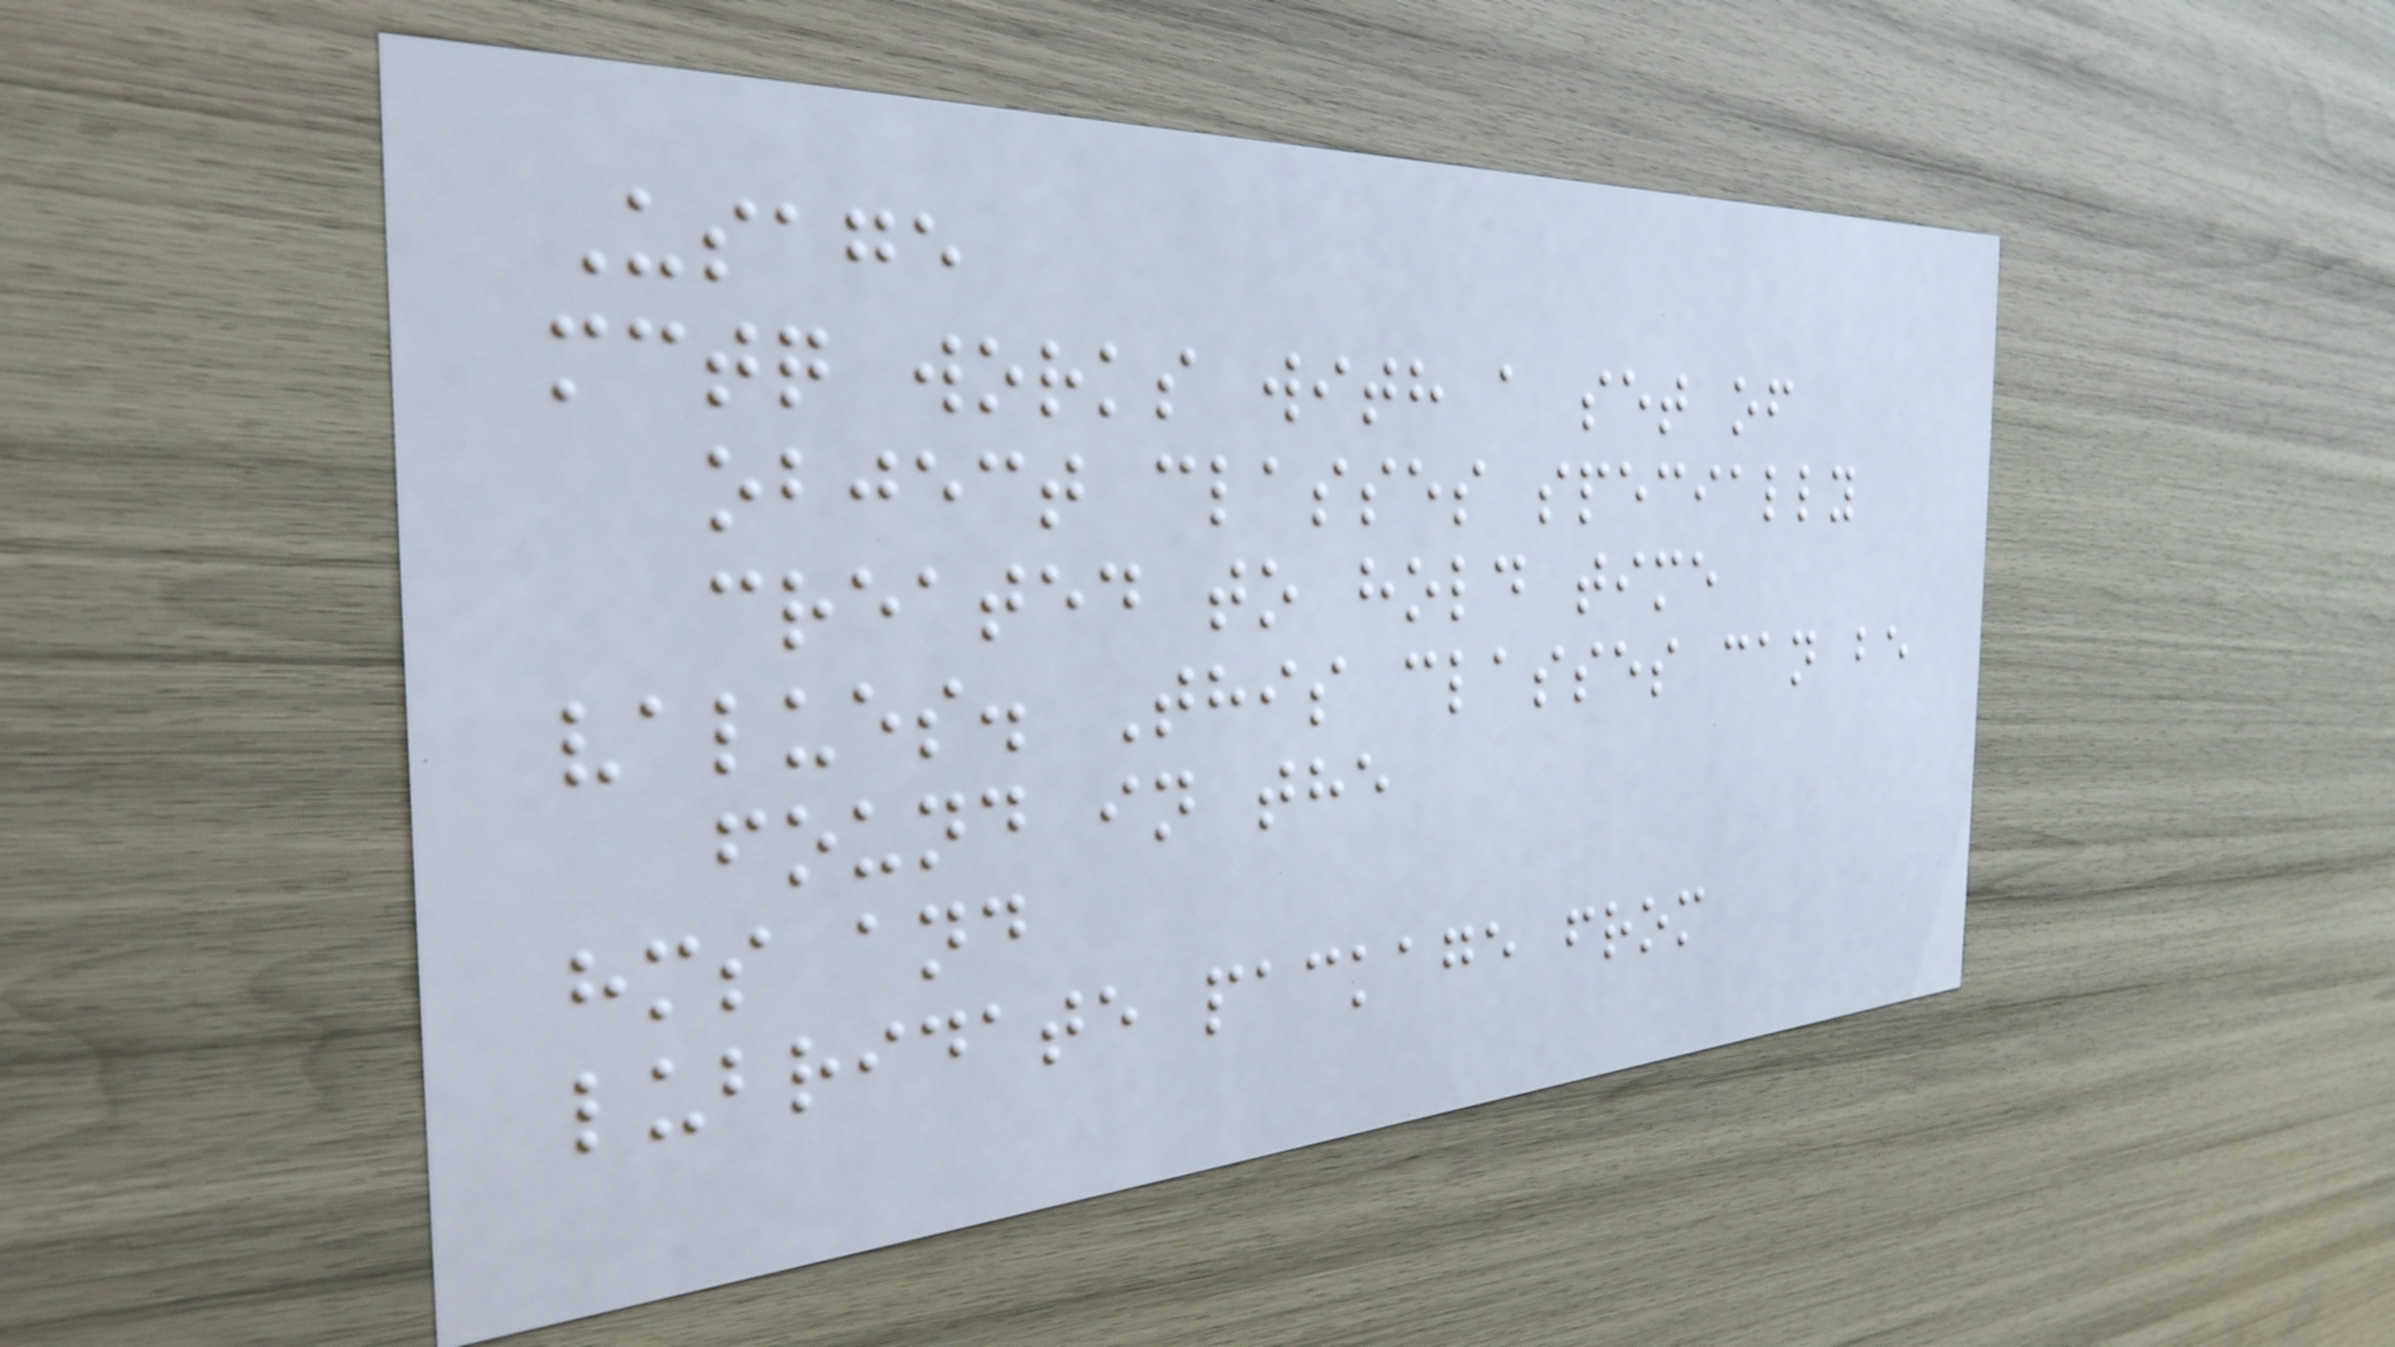Usage
mctq works with a set of
object classes specially
created to hold time
values. This classes can be
found in the
hms and
lubridate package from
